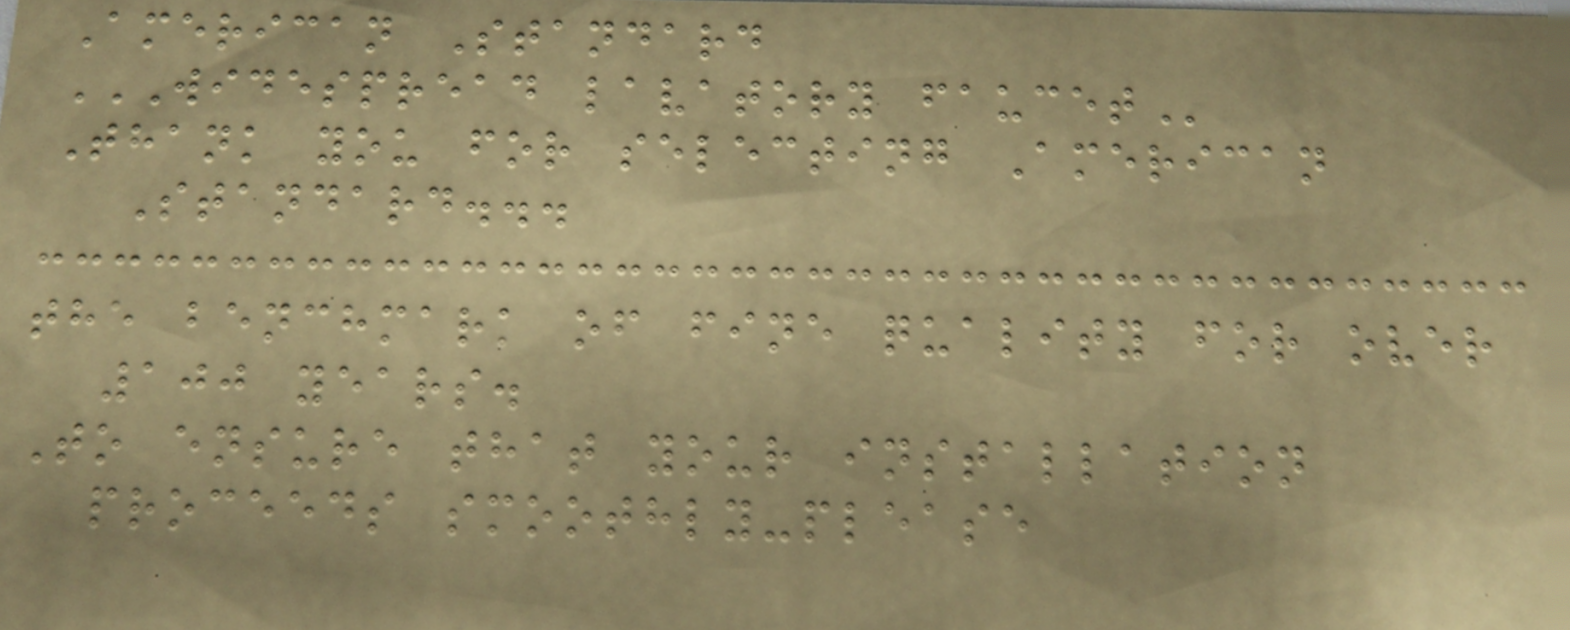American Standard
WIDESPREAD LAVATORY FAUCET
Thank you for selecting American
Standard...
the benchmark of fine quality for over
100 years.
To ensure that your installation
proceeds smoothly-please
